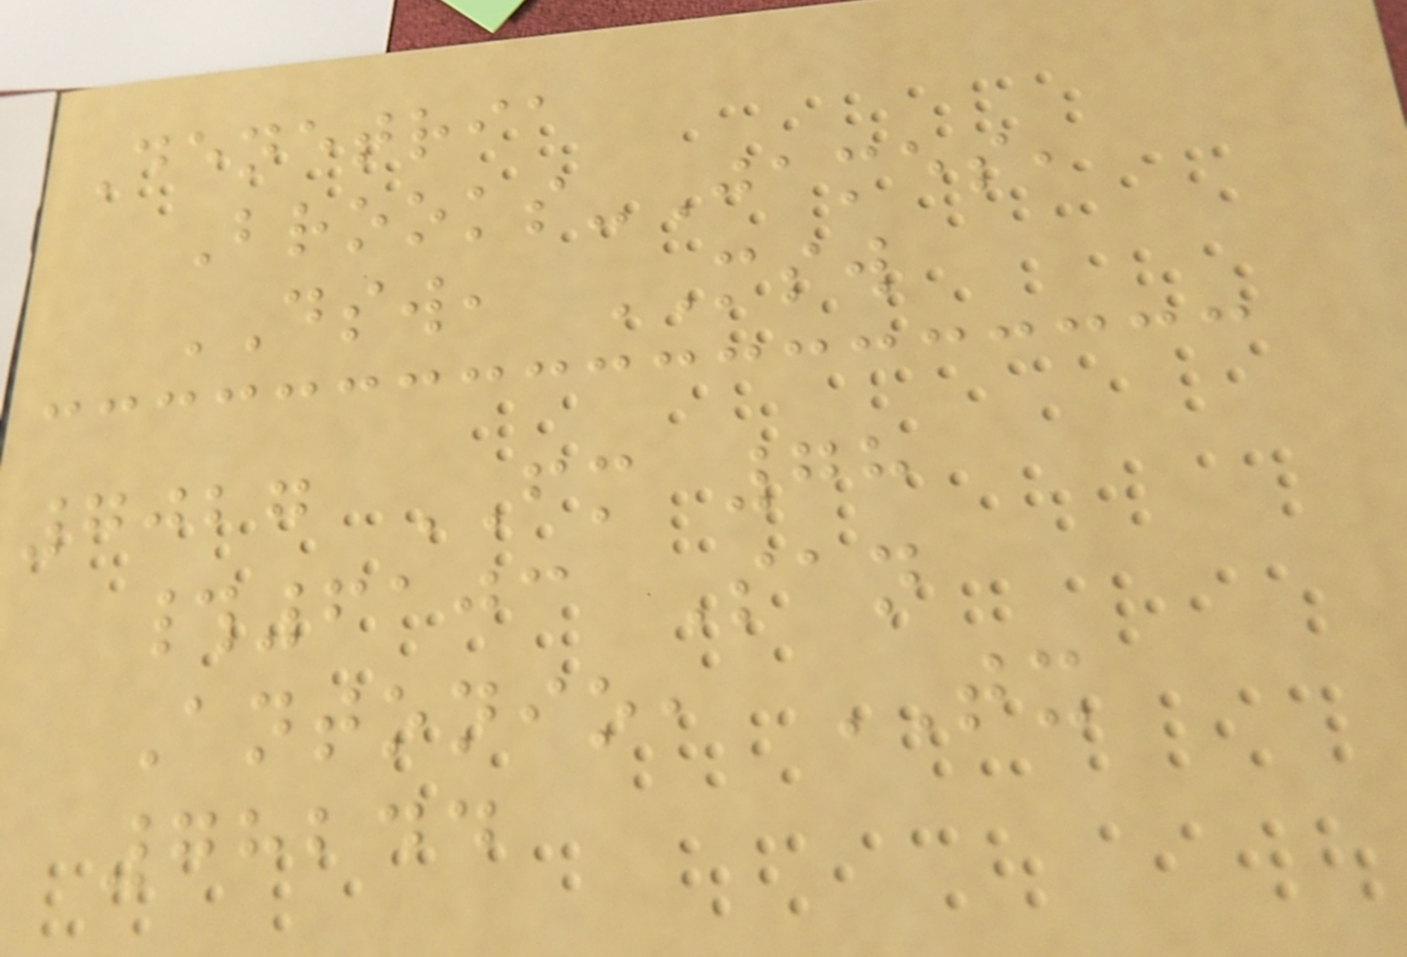Denetria
Brooks-James,
DSW, MSW
7027 FM 78
#6103 San
Antonio, TX
78244
